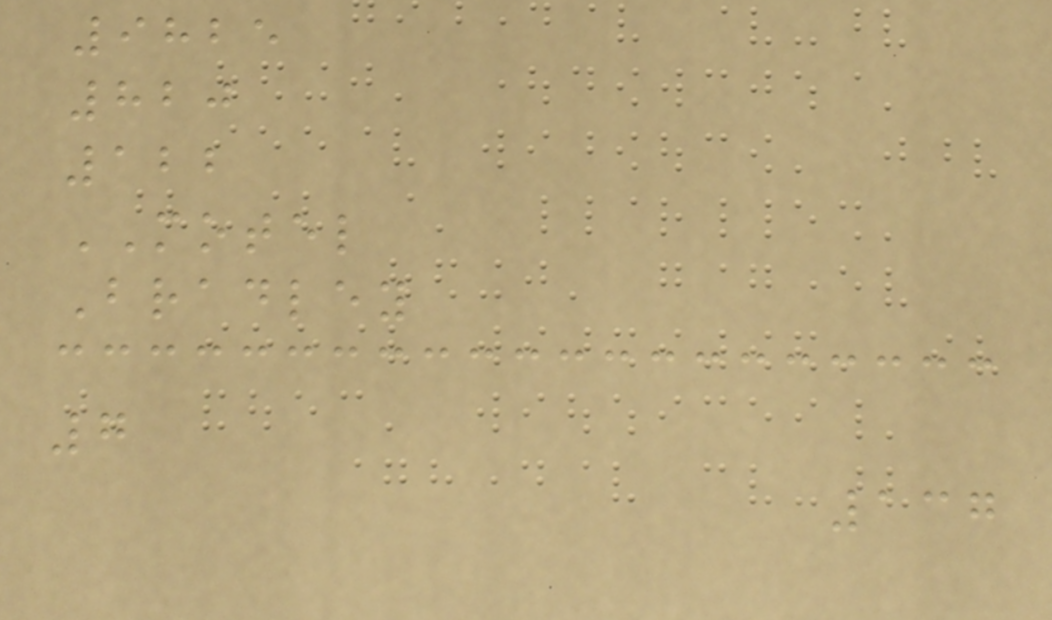9825
820
122
MOTEL
Bradley
7
137
